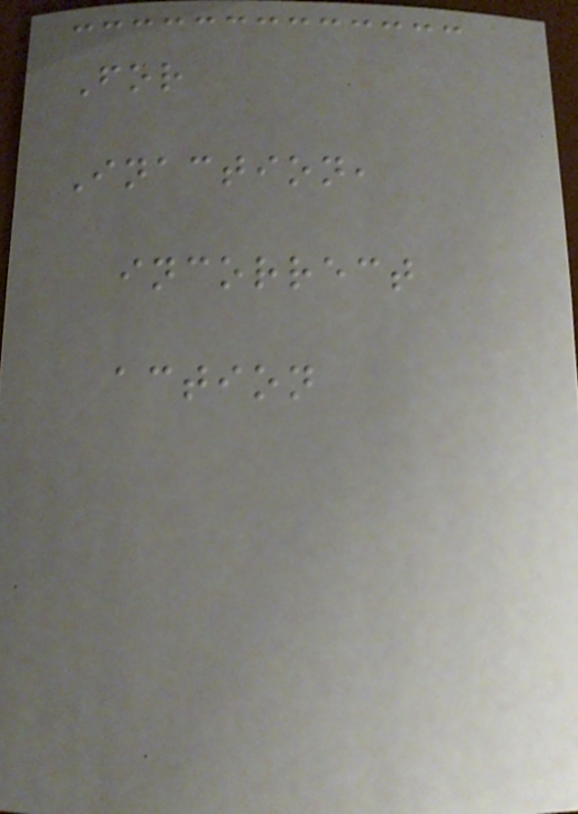For
Inaction,
incorrect
action
